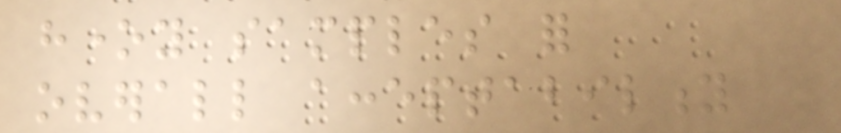honey samples for
overall acceptability
